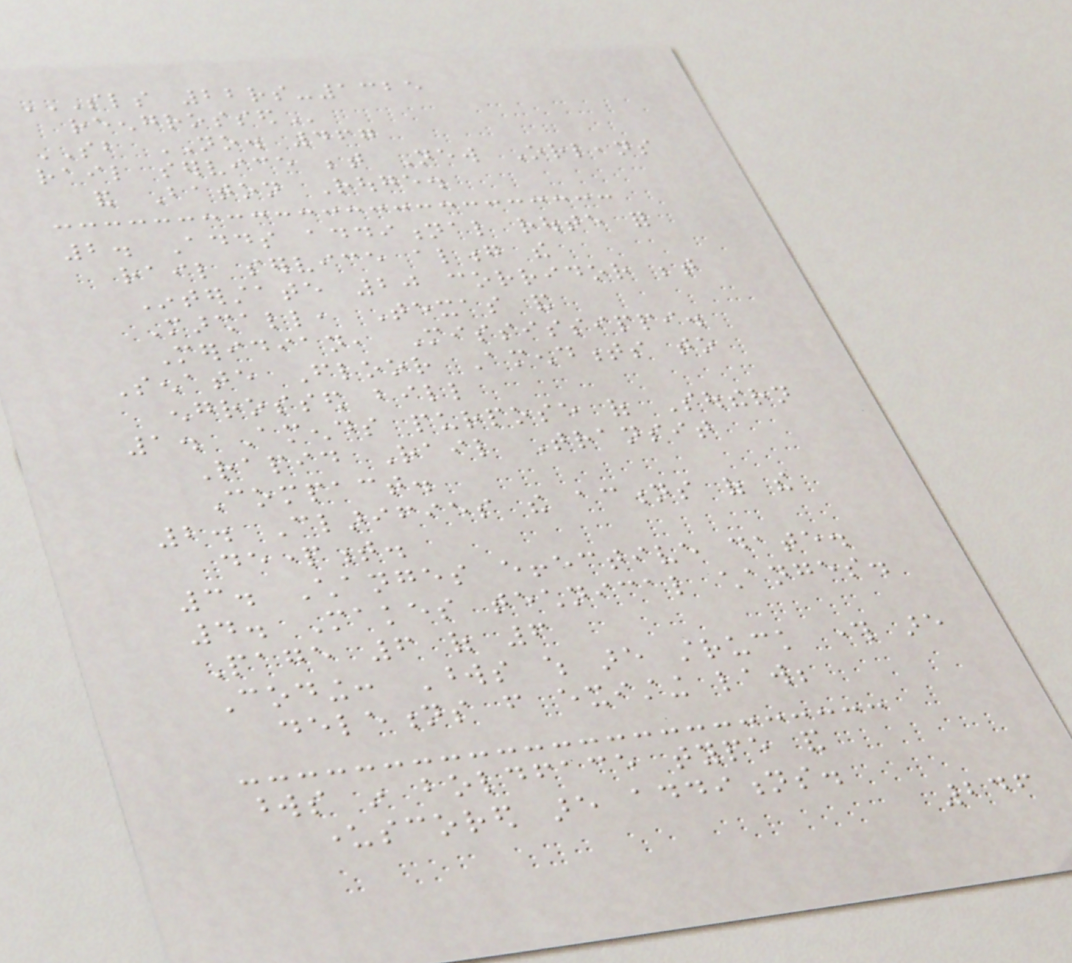SLS 22RS-1325
REENGROSSED
SB NO. 467
rail service between New Orleans
and Baton Rouge.
2. Adds additional route for
rail service along the
Interstate 20 corridor between
Marshall, Texas and
Meridian, Mississippi.
Senate Floor Amendments to
engrossed bill
1. Amends purpose of Southern
Rapid Rail Transit
Compact.
2. Clarifies the actions of the
department.
3. Changes effective date.
4. Makes technical changes.
Page 6 of 6
Coding: Words which are struck through are
deletions from existing law;
words in boldface type and
underscored are additions.
246
